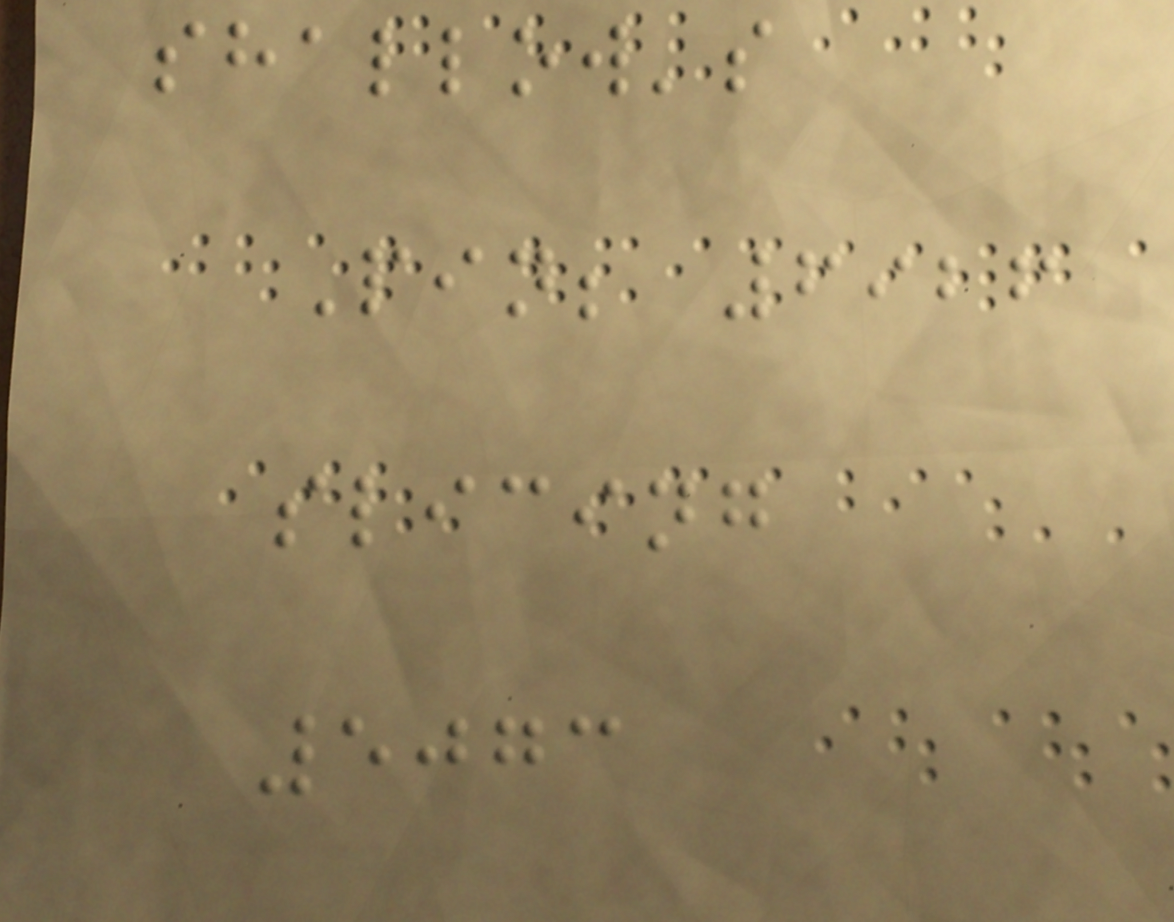shallow's
Pin; 6926
slicing
5073
